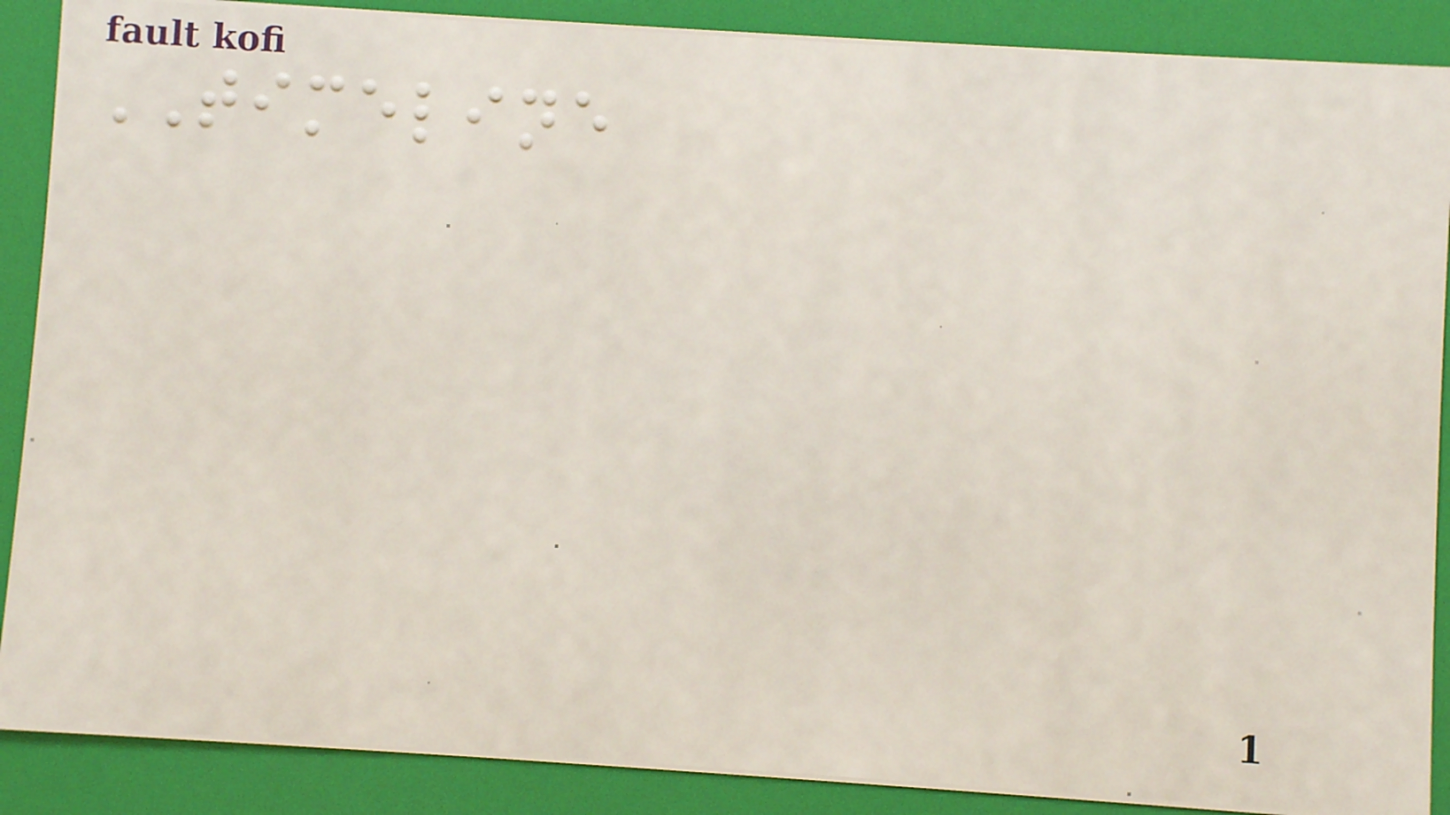TIMELINE
